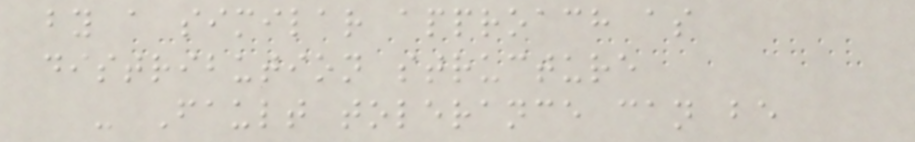by a similar approach as
distribution structure
- Fault tolerance can be
